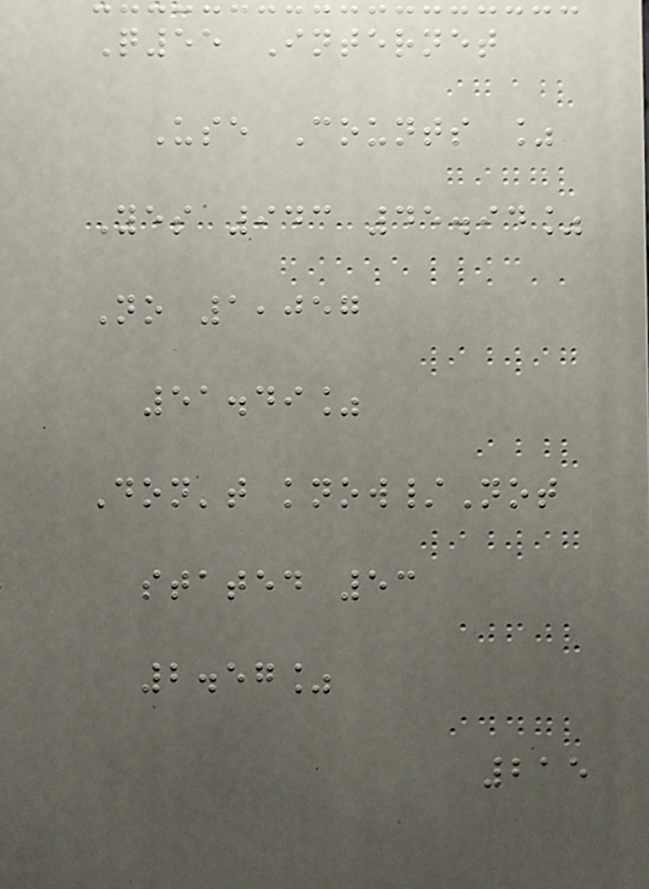Q55 Internet
Use Counts %
Yes 943 45.94%
No 1,057
51.49%
Don't know/Not
stated 53
2.57%
215
